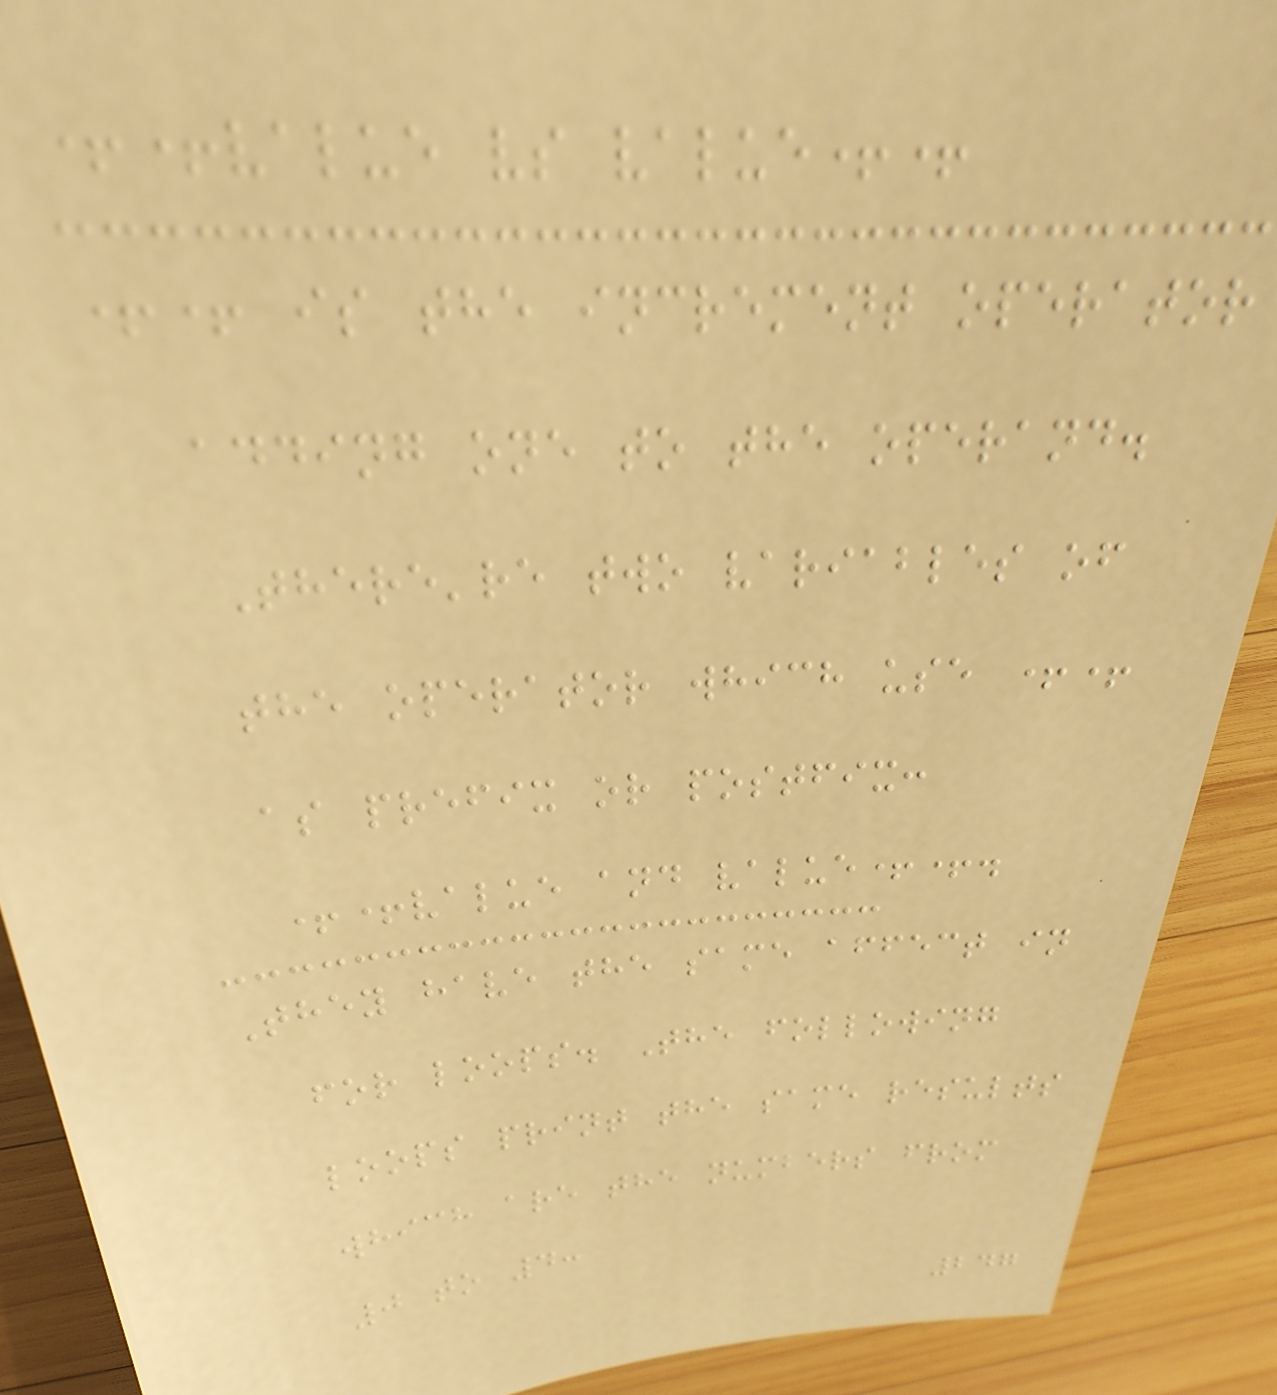++value vs value++
++ is the increment operator
adding one to the operand.
There're two variables of
the operator which use ++
as prefix or postfix:
++value and value++.
They have the same affect in
for loops. The following
loops print the same results
which are the numbers from
0 to 4:
247
